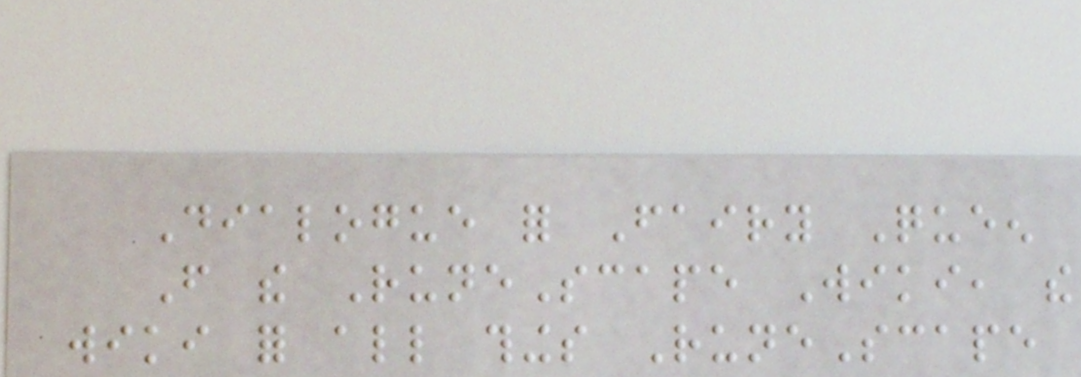Dialogue for Fairy Queen
From the RuneScape Wiki, the
wiki for all things RuneScape
